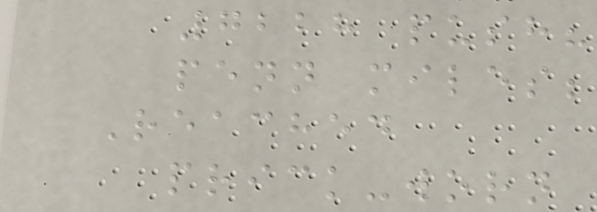7228 push?
penn miles;
Reached
prick-worn
